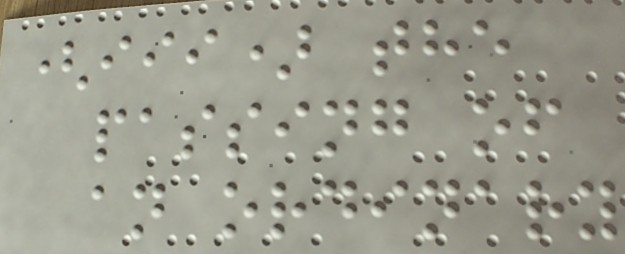(iii) the
passing of
an ordinary
